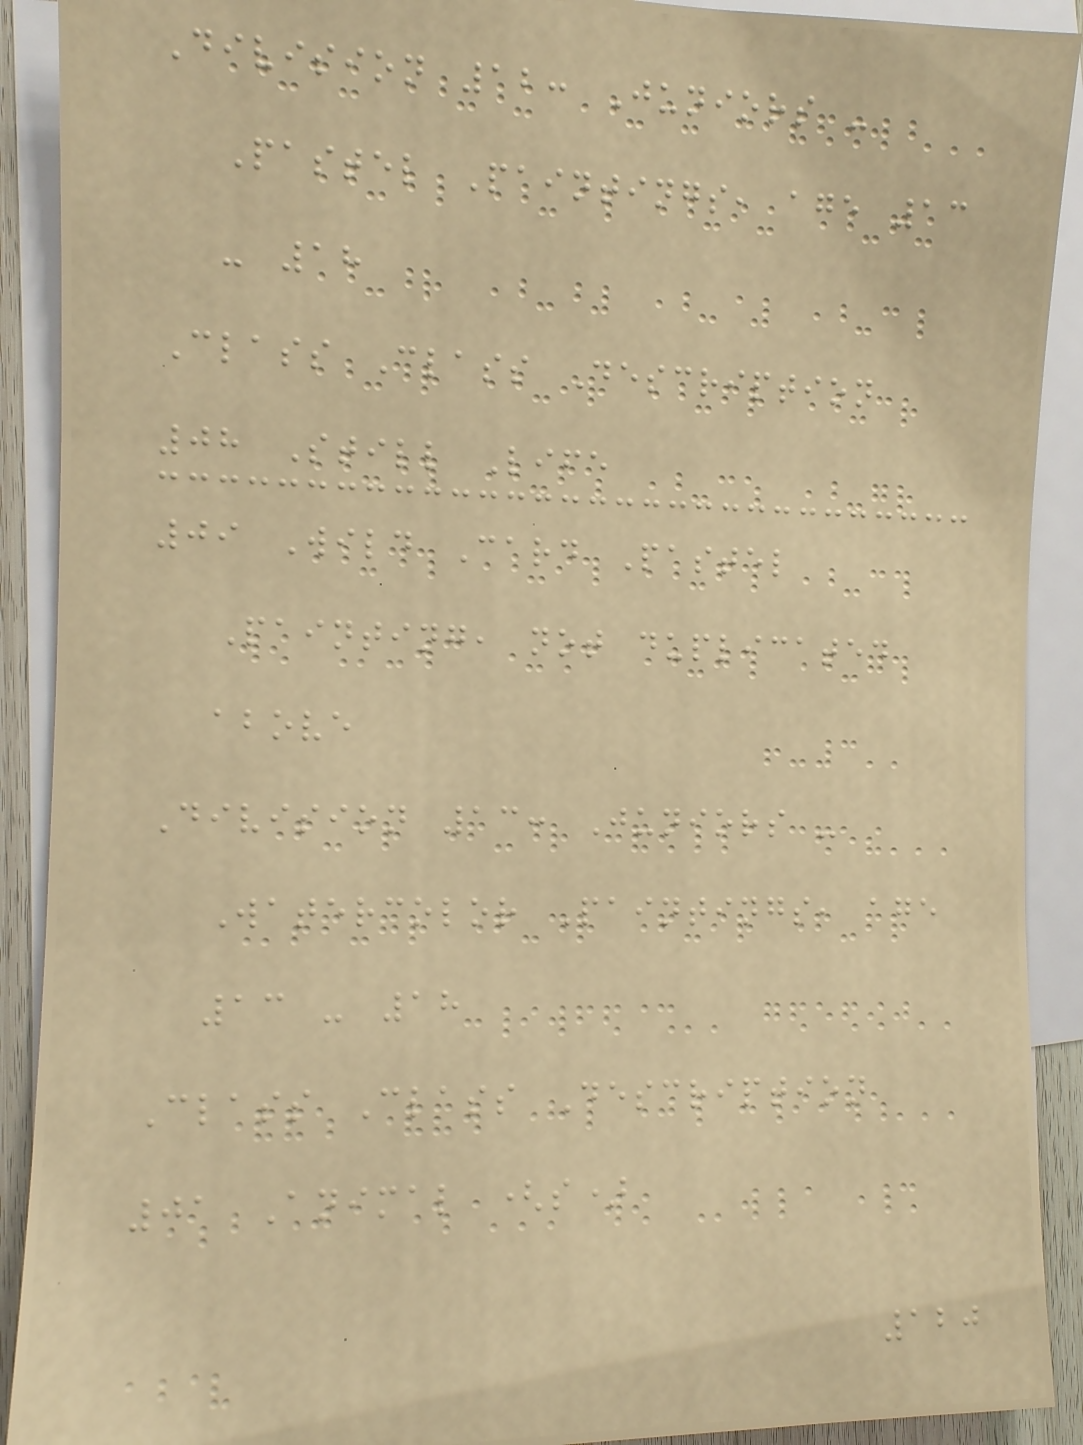Division 12: Juniors -
Pastel Paintings, age 13
- 18
Class Class Description
08 Still Life
09 Wild Card Pastel
Painting, not duplicated
above
Division 13: Juniors -
Watercolor Paintings, age
13 - 18
Class Class Description
01 Animal (s)
120
